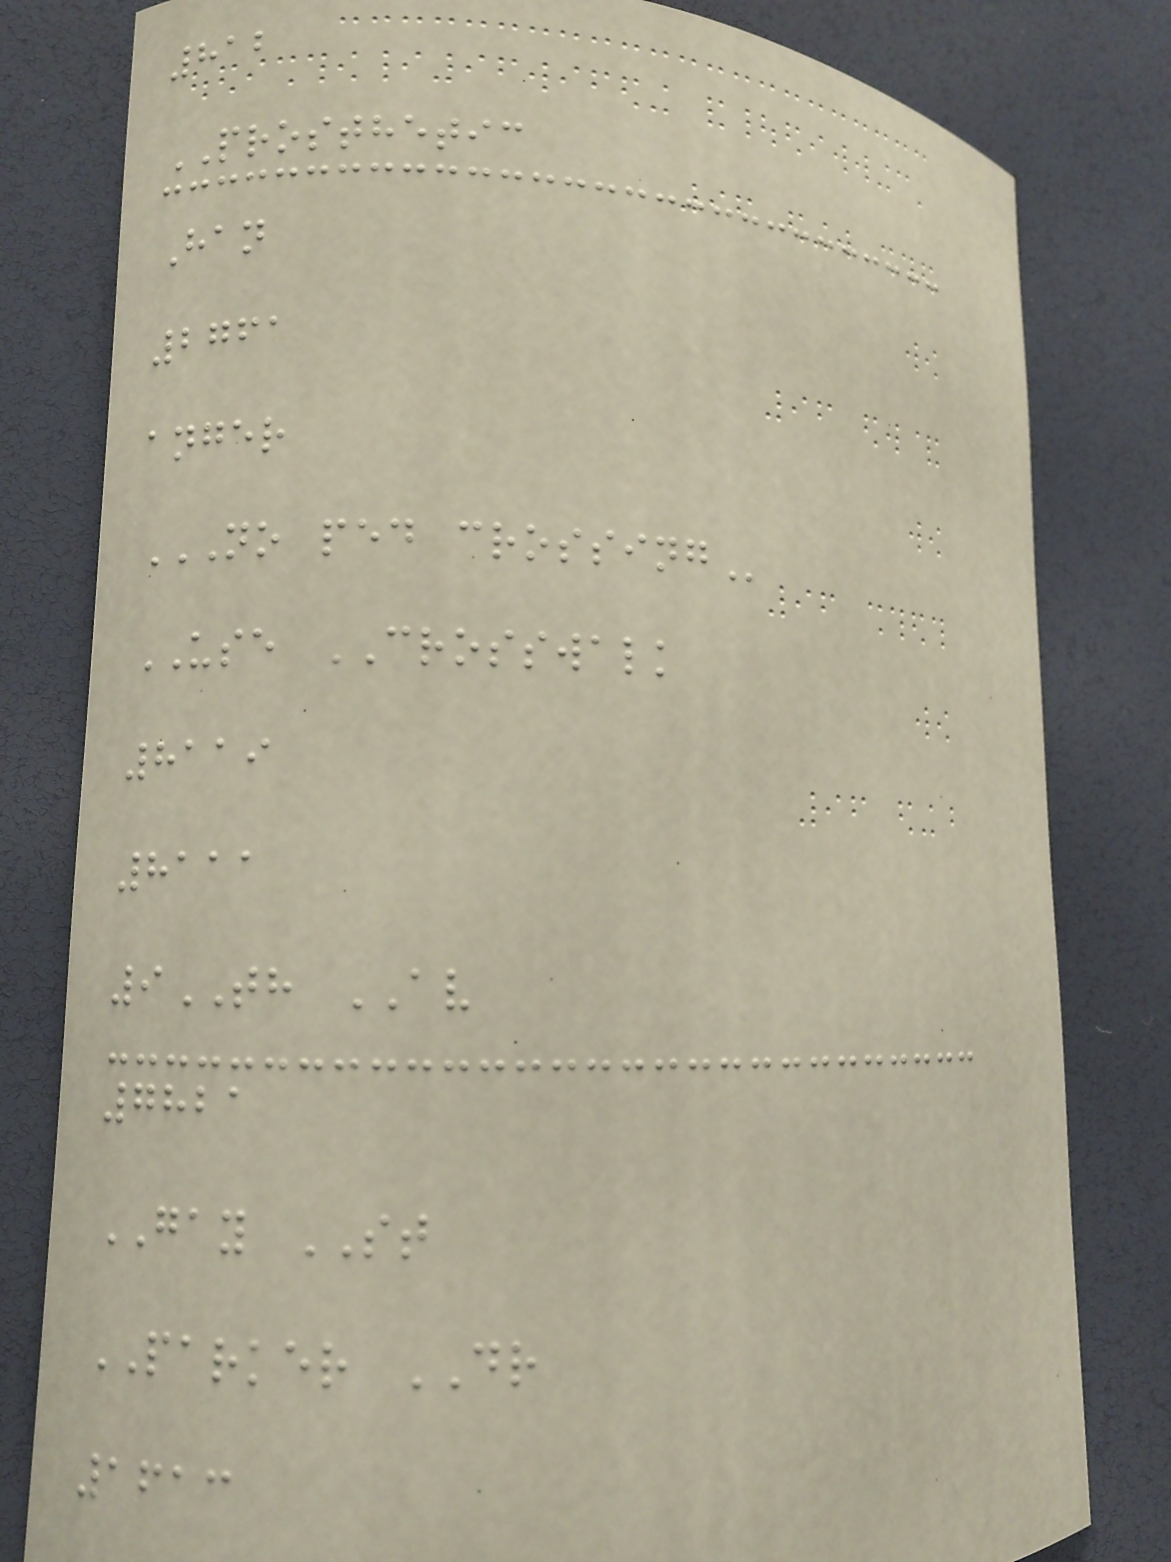812
PROSTHETIC
Han
2761
anger
NO PED CROSSING
USE CROSSWALK
8119
8111
9TH AV
7821
GAY ST
PARKER DR
1613
